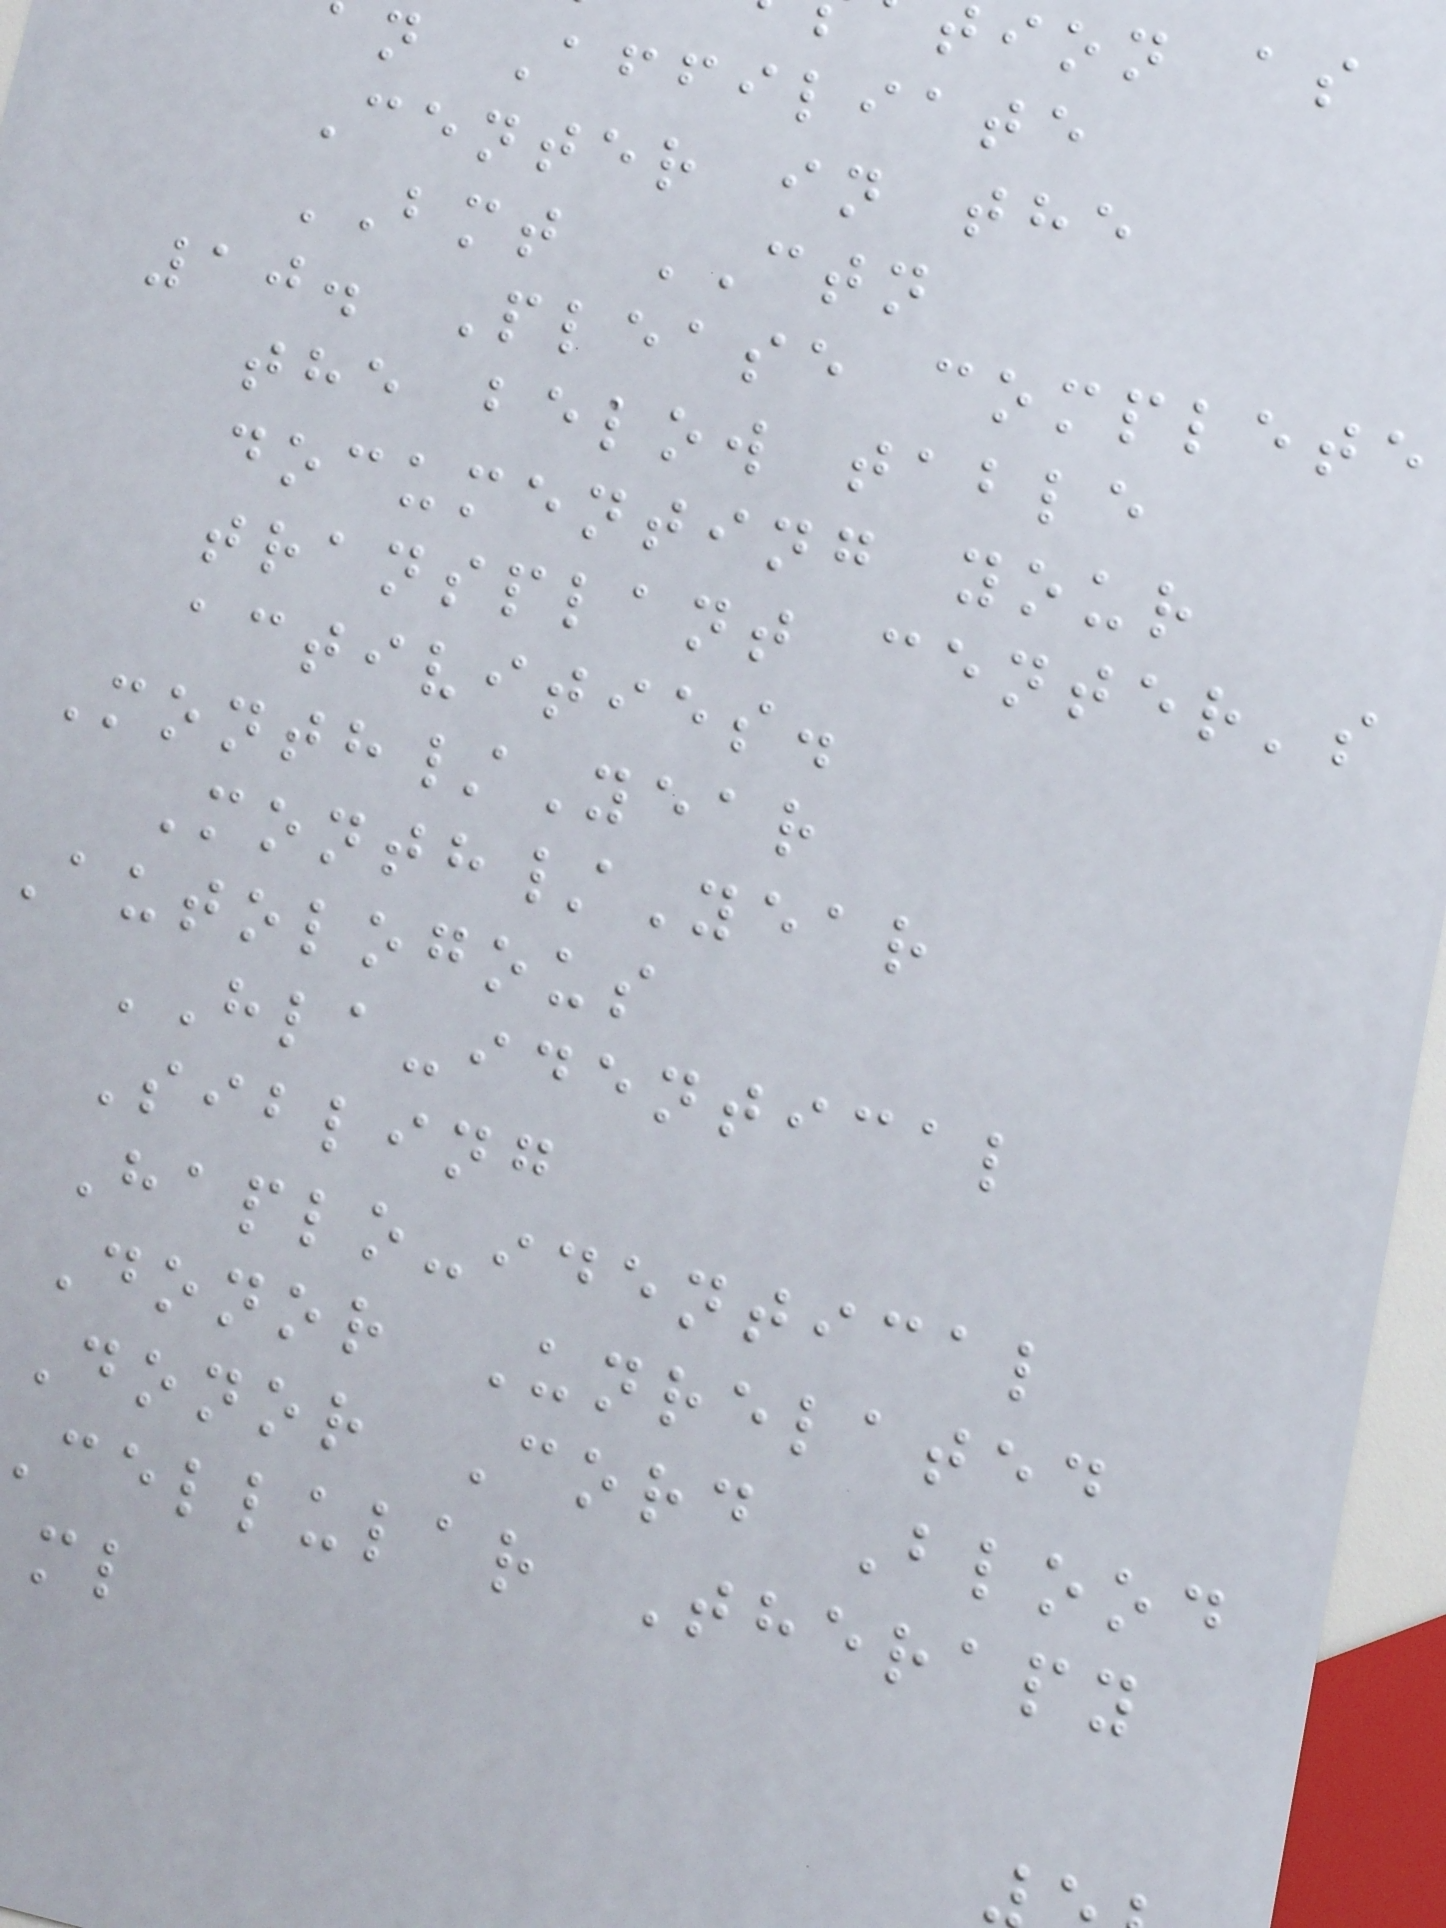ion as
n Affiliate
Center in the
BMT CTN
10. Please complete
the below table
documenting your
transplant center's
activities.
Month/Year
Month/Year
Autologous
HLA-identical
Sibling
Haplo-identical
Donor Unrelated
Donor Cord Blood
cellular Therapy
